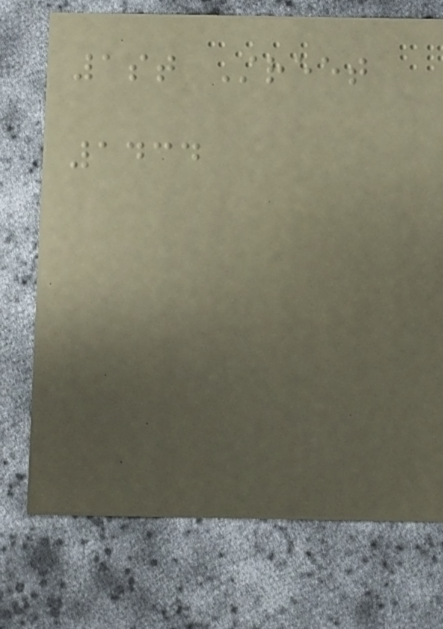1st Street
1434
